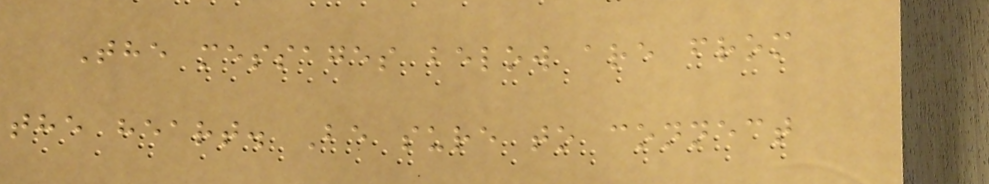The messages below are from
the heart. Be sure to connect
